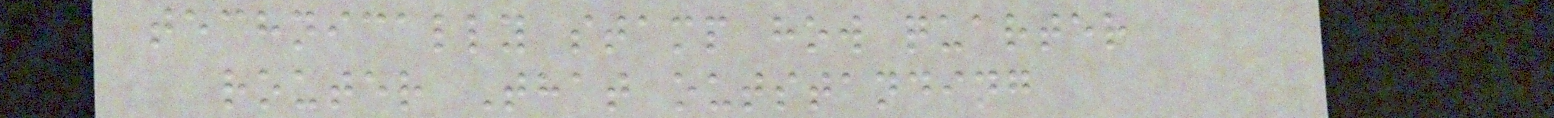technically stamp how quarter
router That outstanding
